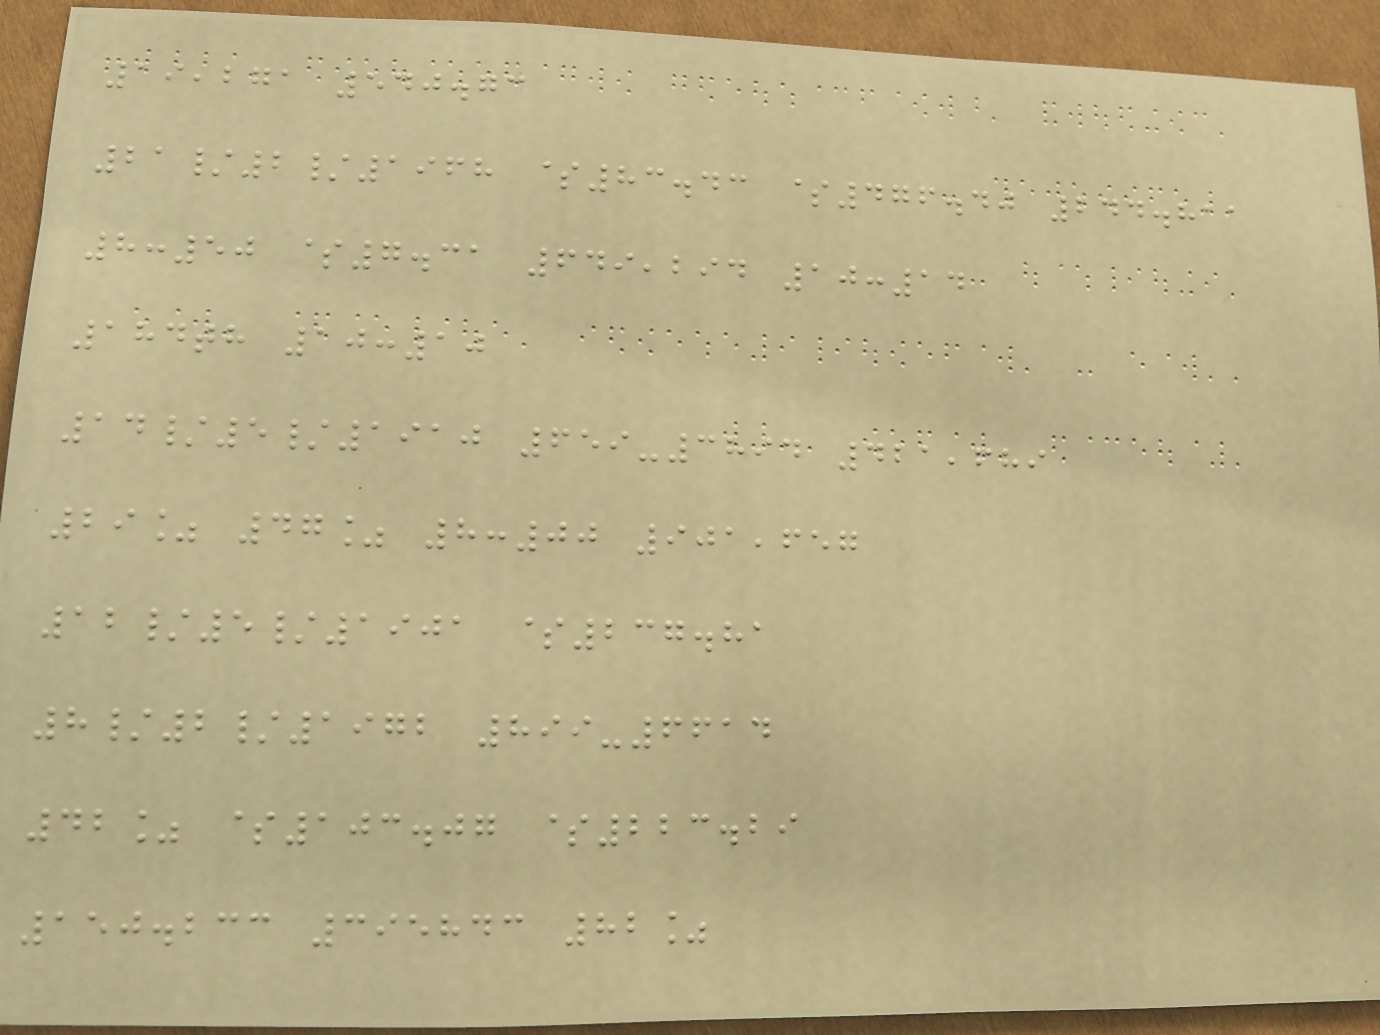19,271 540.73
21/2/1968 $83.43 $476.40 244.811
8:50 $7.31 649,294 10:14
184th 10:10
14/5/1910 659-3894 421,689
29% 47% 8:00 901,657
12/5/1901 $237.81
8/2/1972 899-6614
42% $103.07 $223.29
150.233 395843 82%
